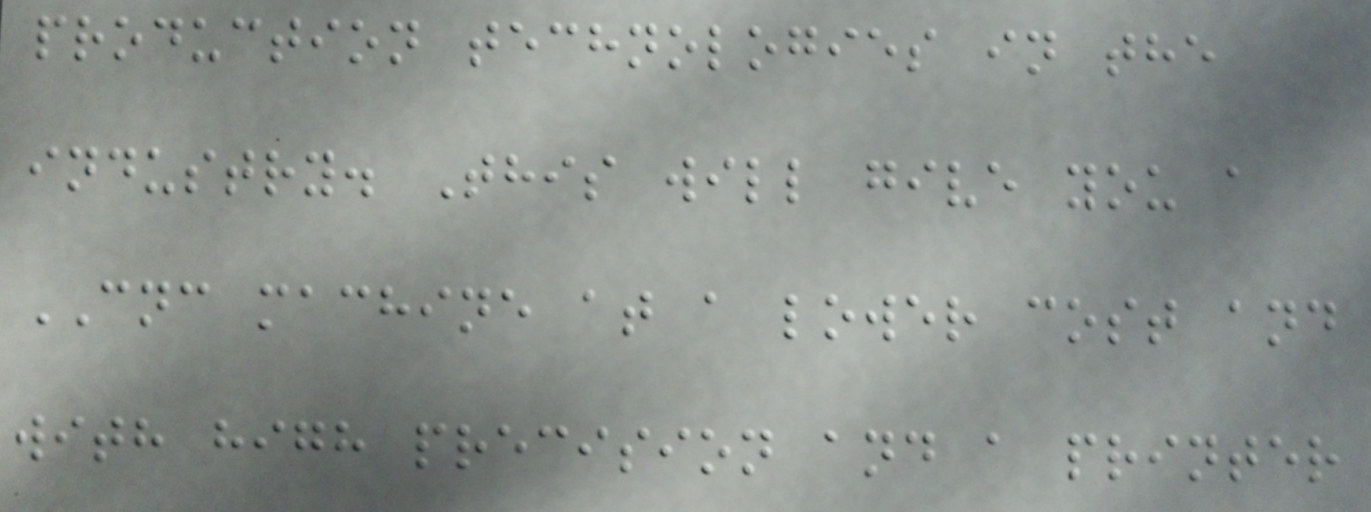production technologies in the
industry. This will give you a
CNC machine at a lower cost and
with high precision and a printer
